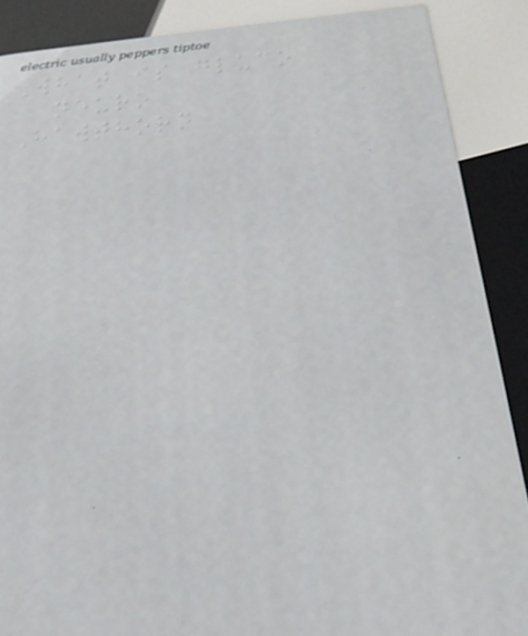What is gluco
neuro
Hawthorn
